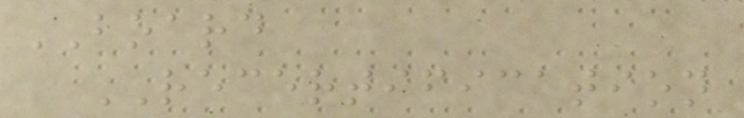BOARD
RECERTIFICATION
